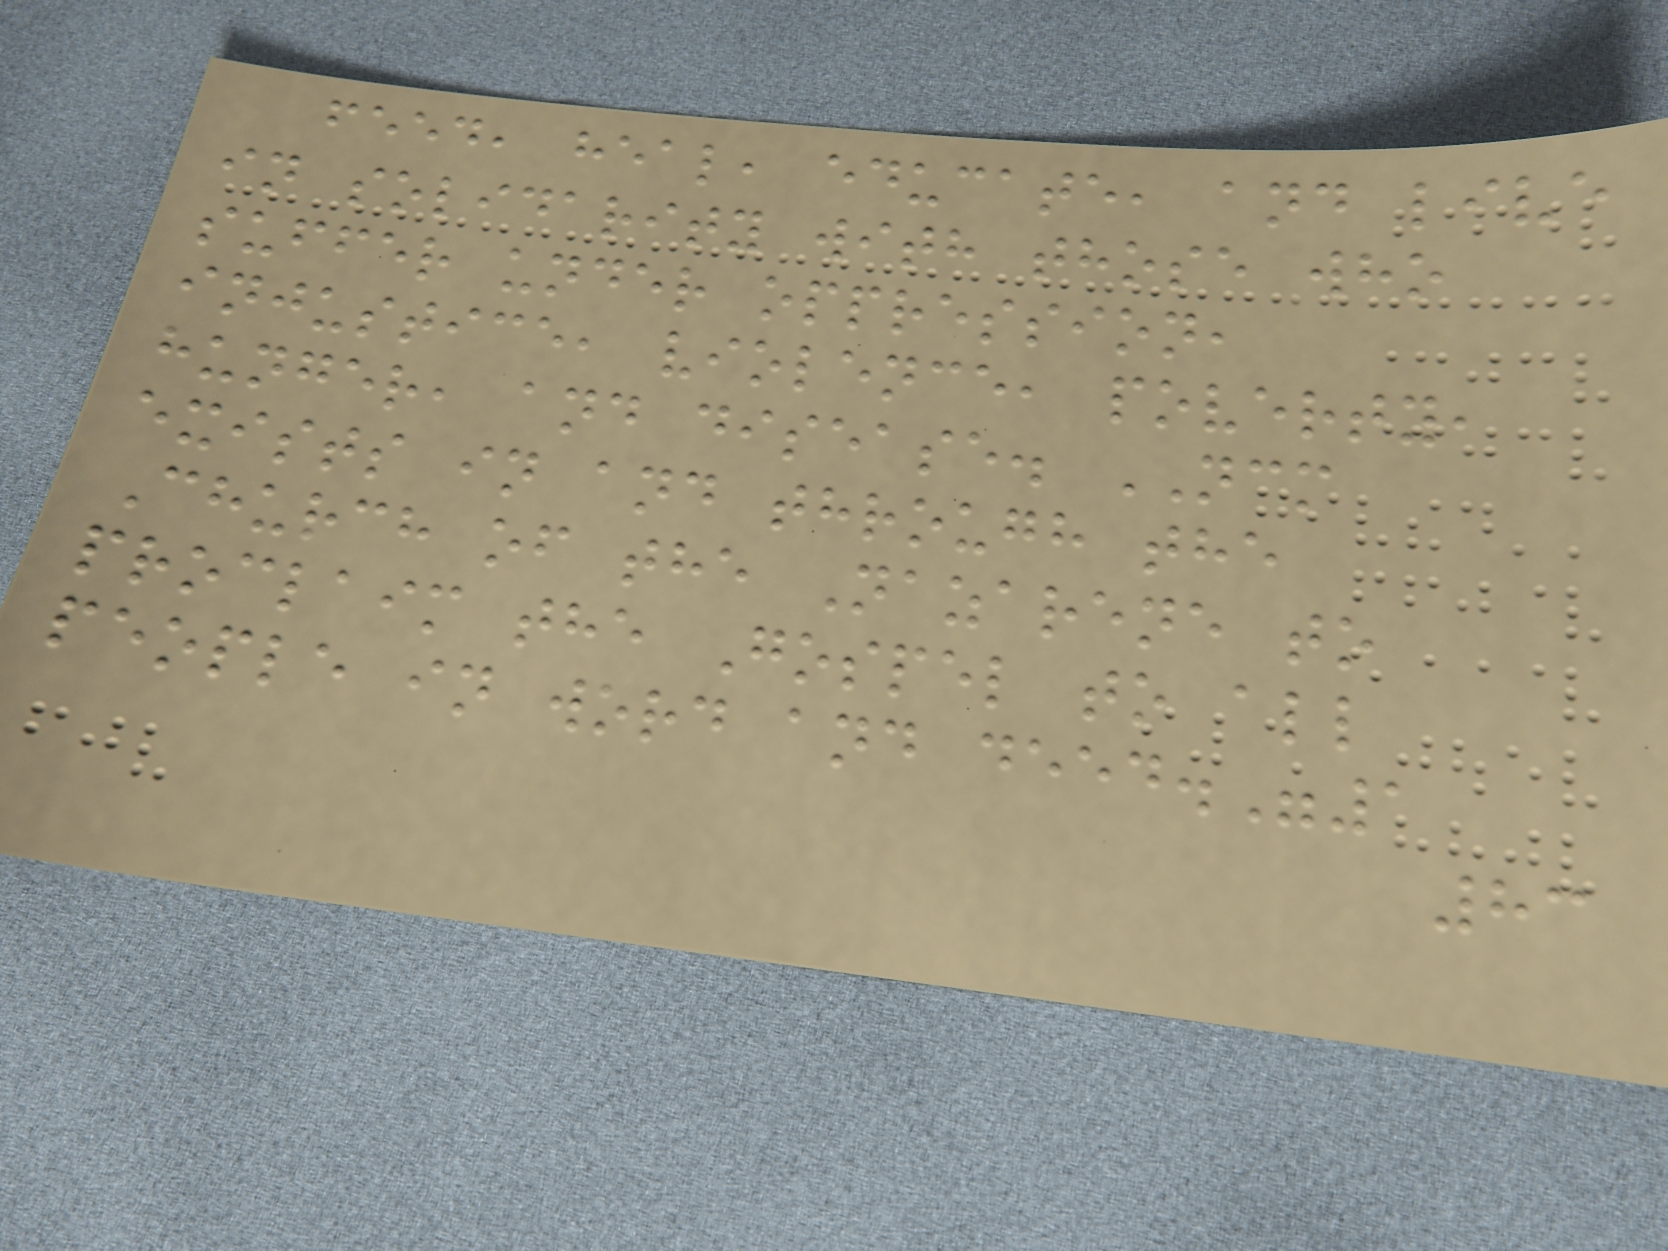feed, heal, educate, and live
in solidarity with those who
suffer under oppression,
injustice, violence, poverty,
hunger, and disease. NCM
exists in and through the
Church of the Nazarene to
proclaim the Gospel to all
people in word and deed."1
83
